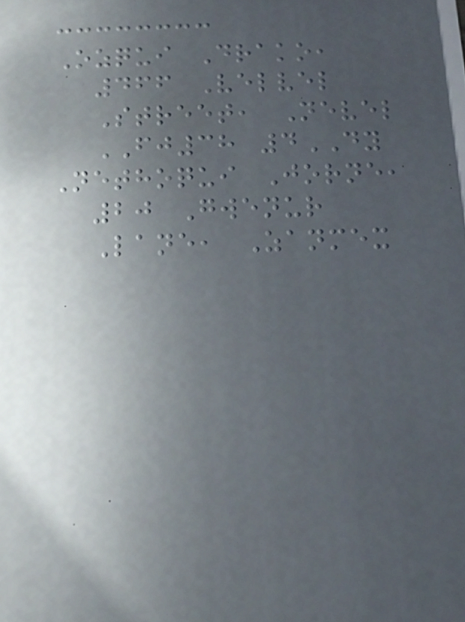Ozqui Drako,
466 Velvel
Street, Nevel
FJ38 4DY
Nethoqui Jorne,
20 Gwenur
Lane, Zanmex
